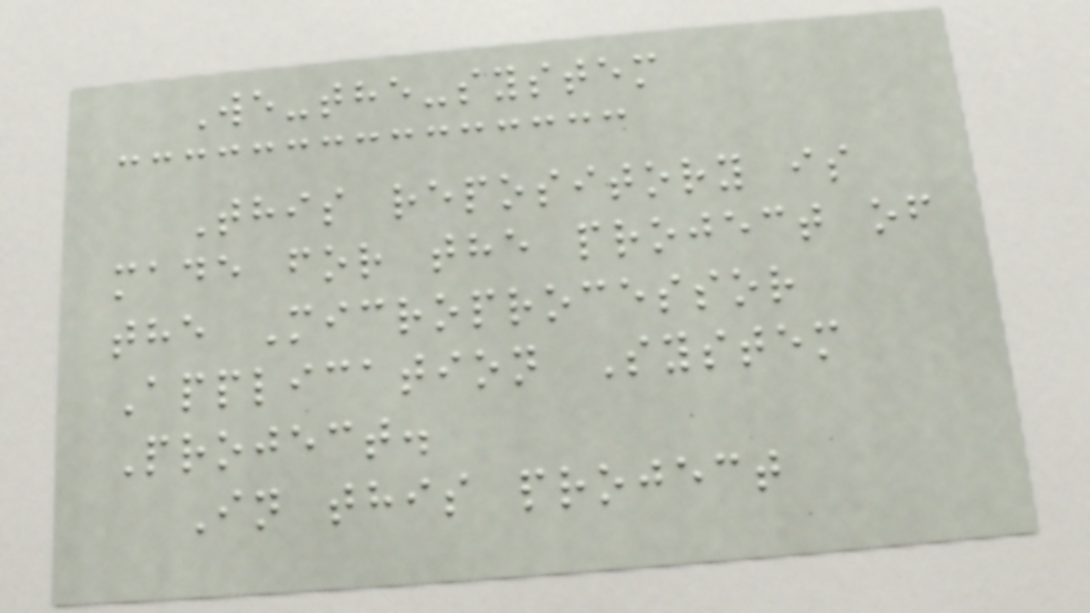We-the-system
This repository is
made for the project of
the Microprocessor
Application System
Project.
In this project
